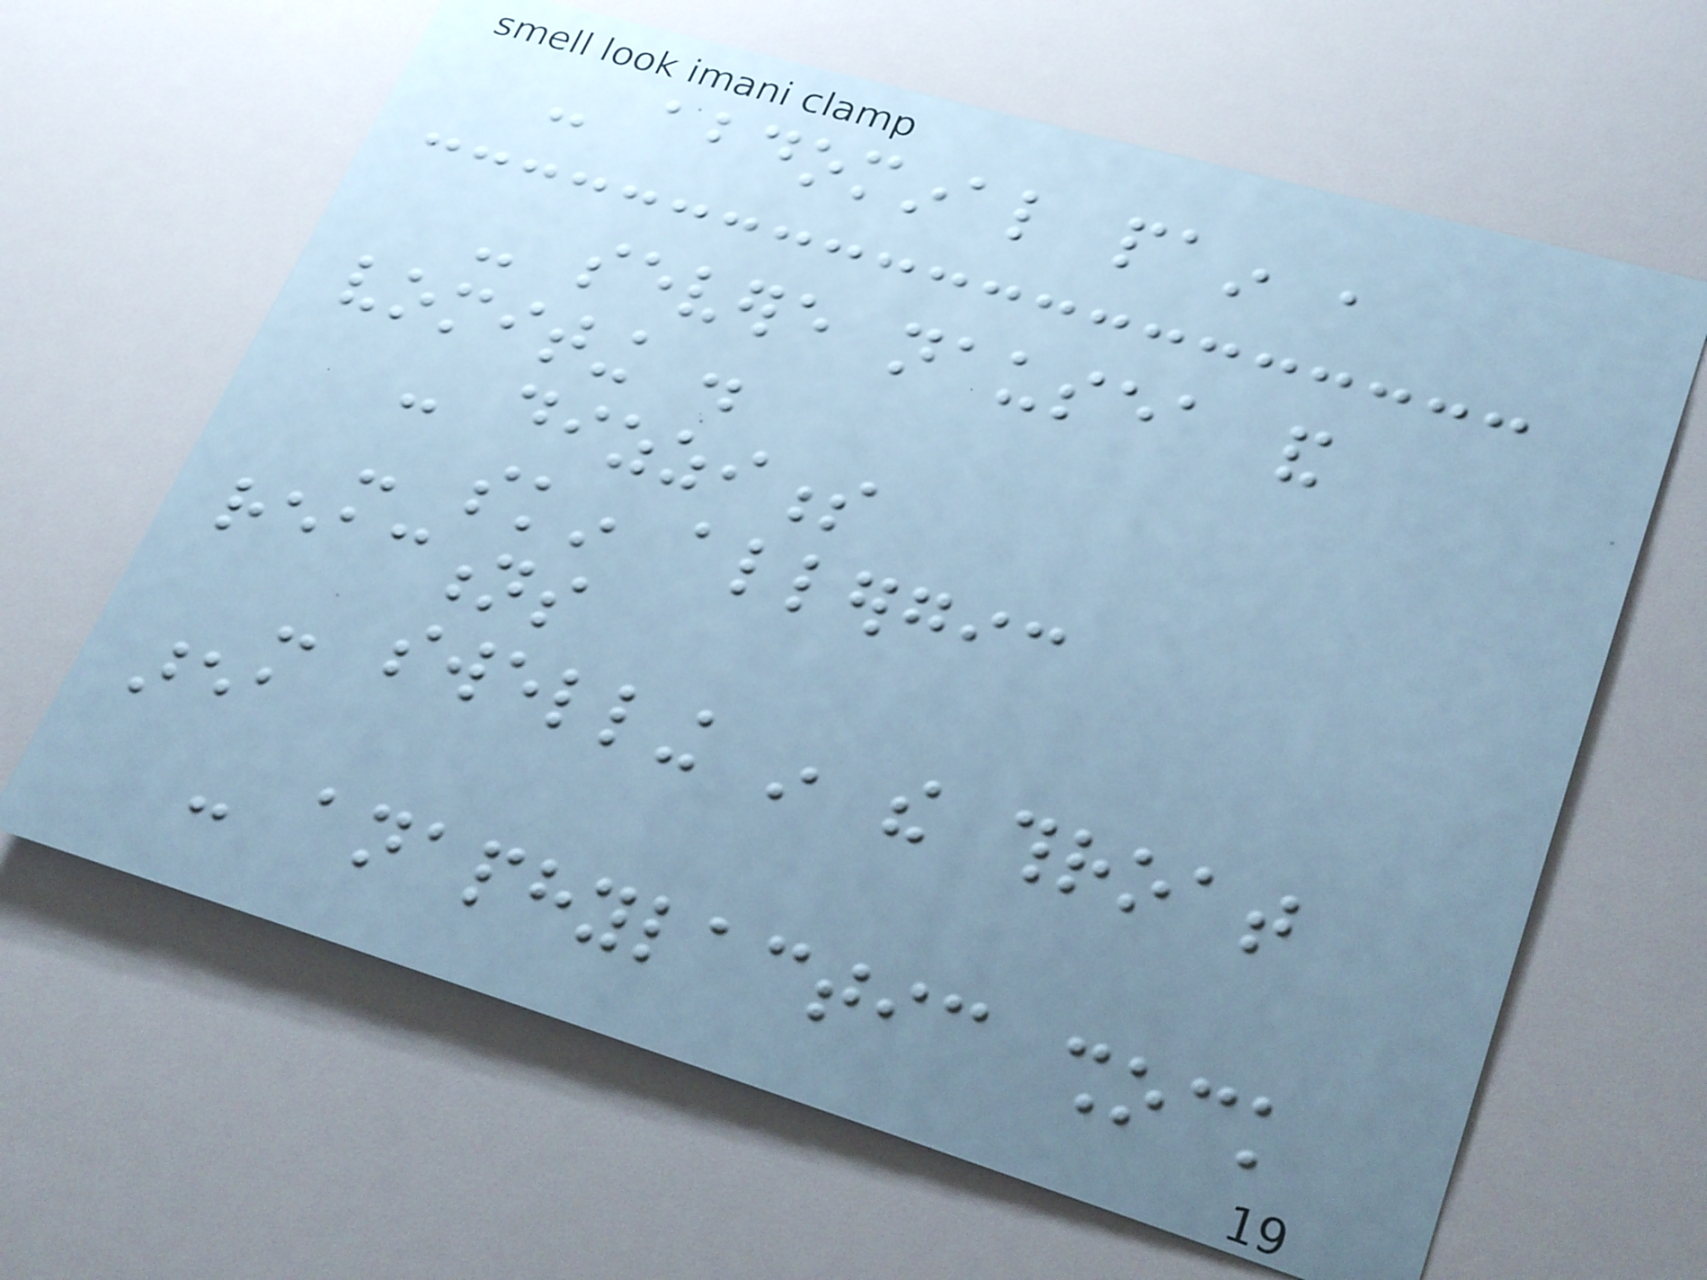- abdominal pain ,
- severe nausea and
vomiting .
- dizziness
- skin allergic
reactions
- swelling in the throat
area
- anaphylactic shock
